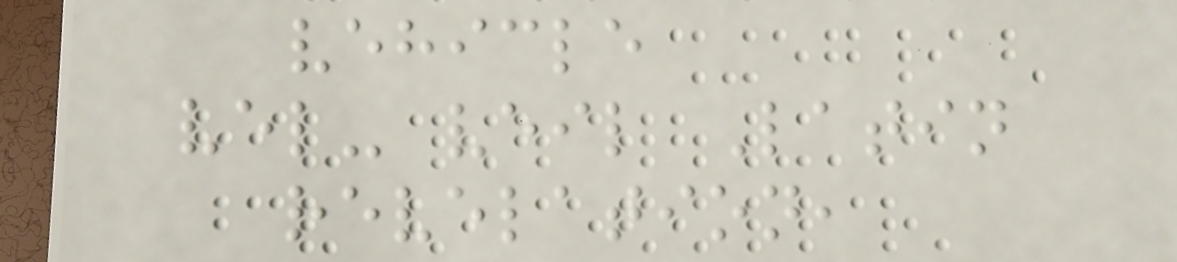vehicle
vel- veil Latin
revelation,
